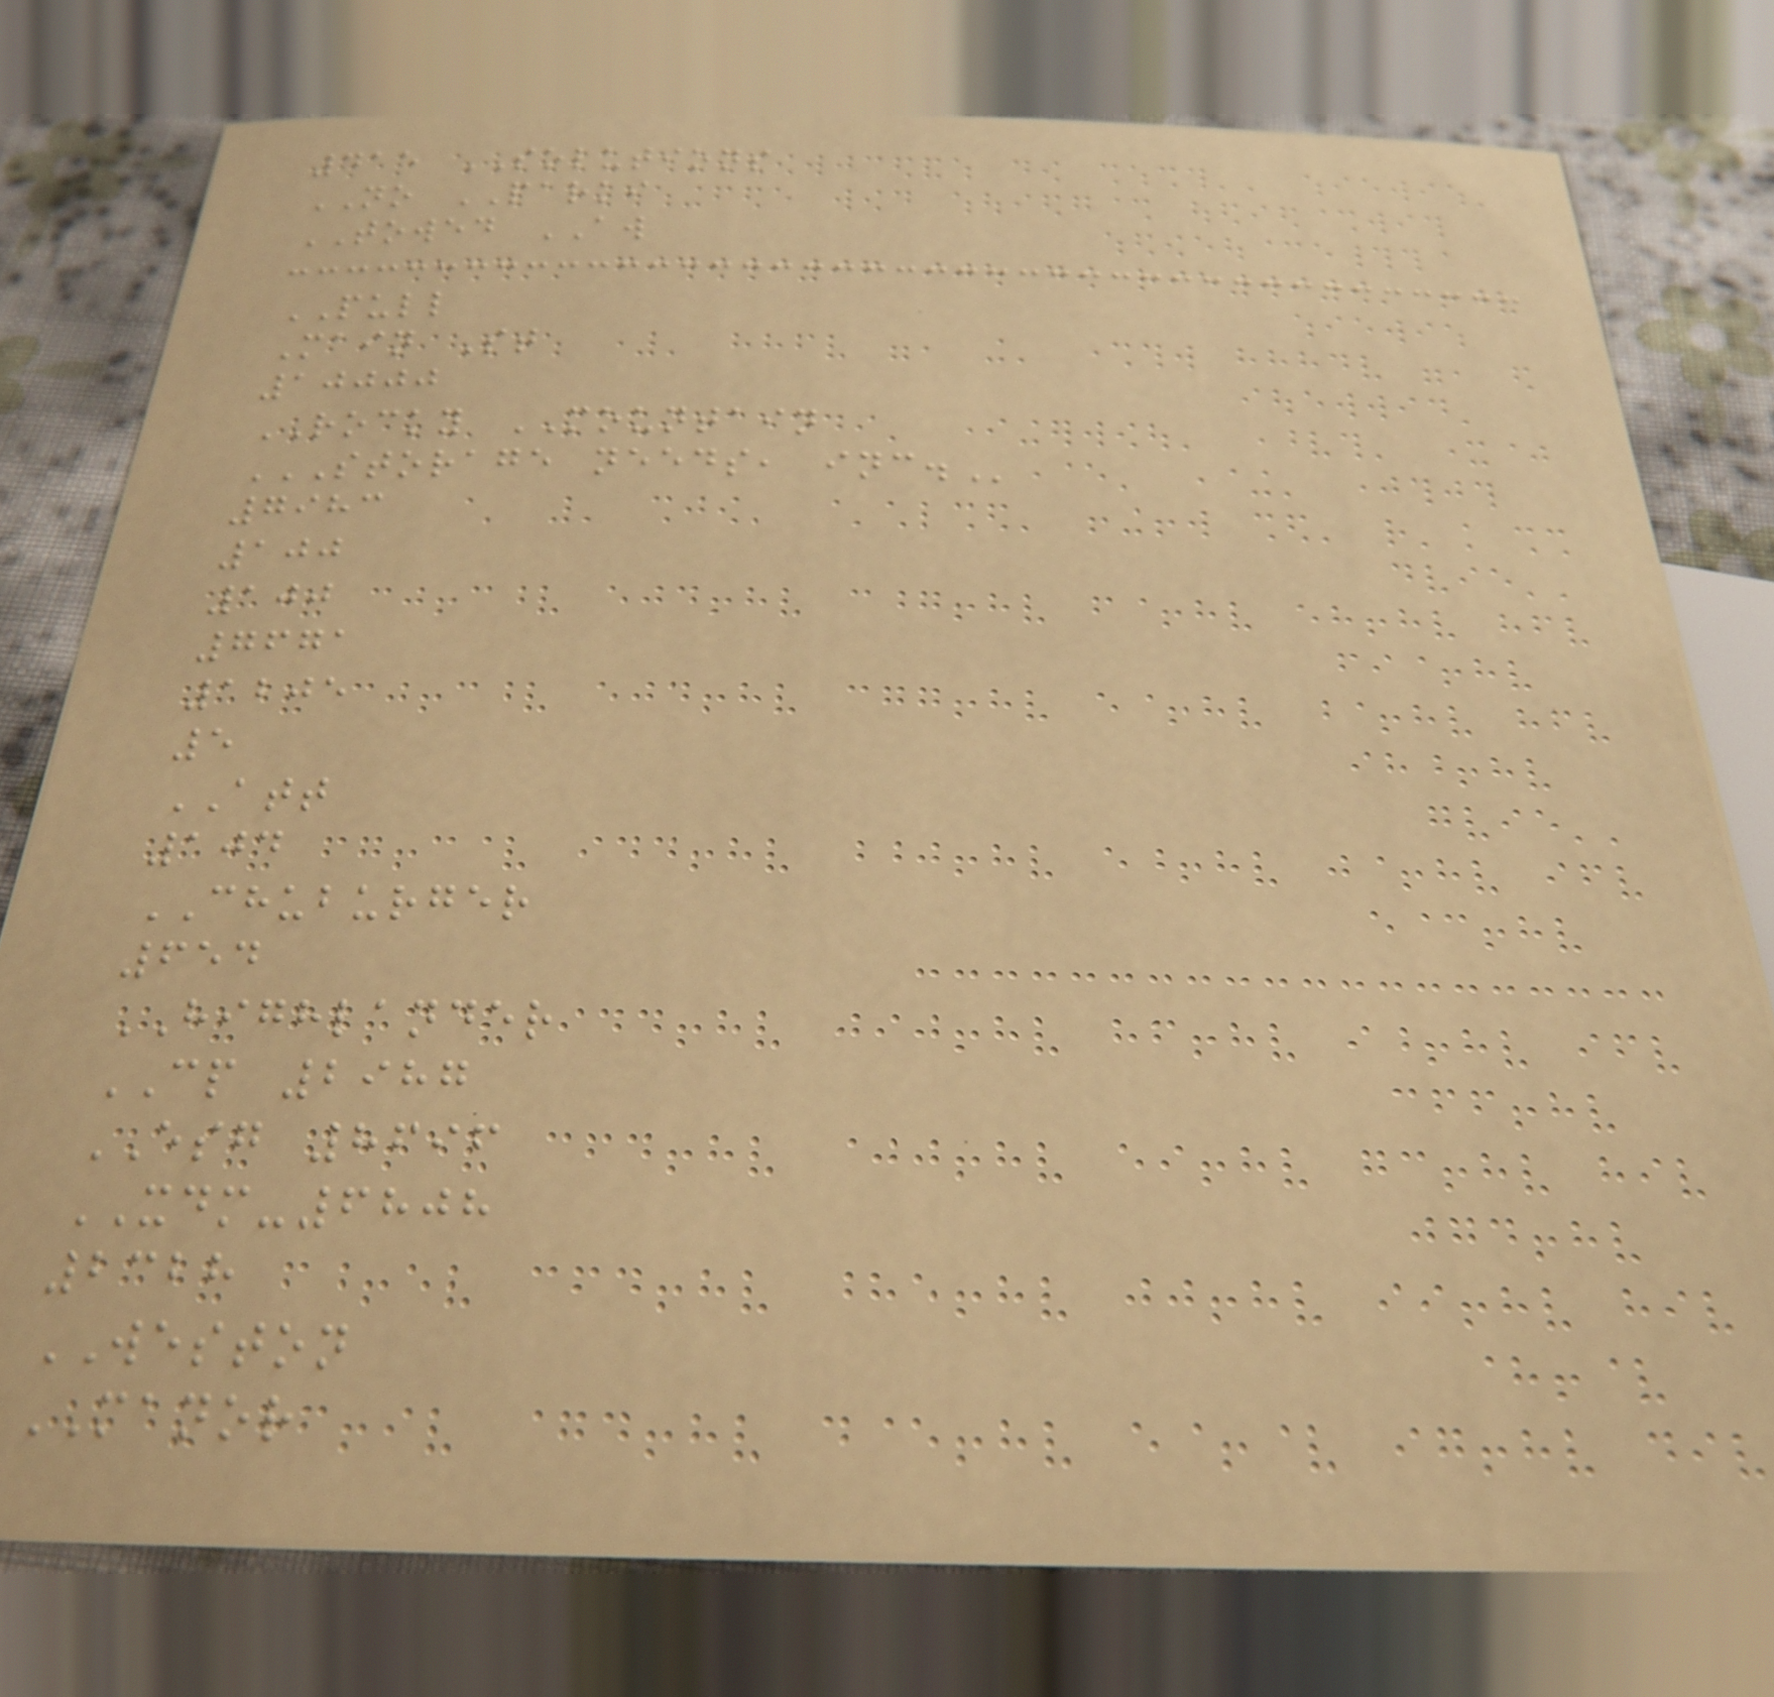415 SOLUTIONS
NO PARKI
TOWED AW
PULL
Main St
10000
ROCKY MOUNTAIN
STORAGE NEEDS, INC.
7983
100
100
7671
1205
5
ATT
104
CHUBURGER
654
HIGHLANDER
CP 2987
ESG 8696
XDM-6808
2328
WESTON
MANOR
